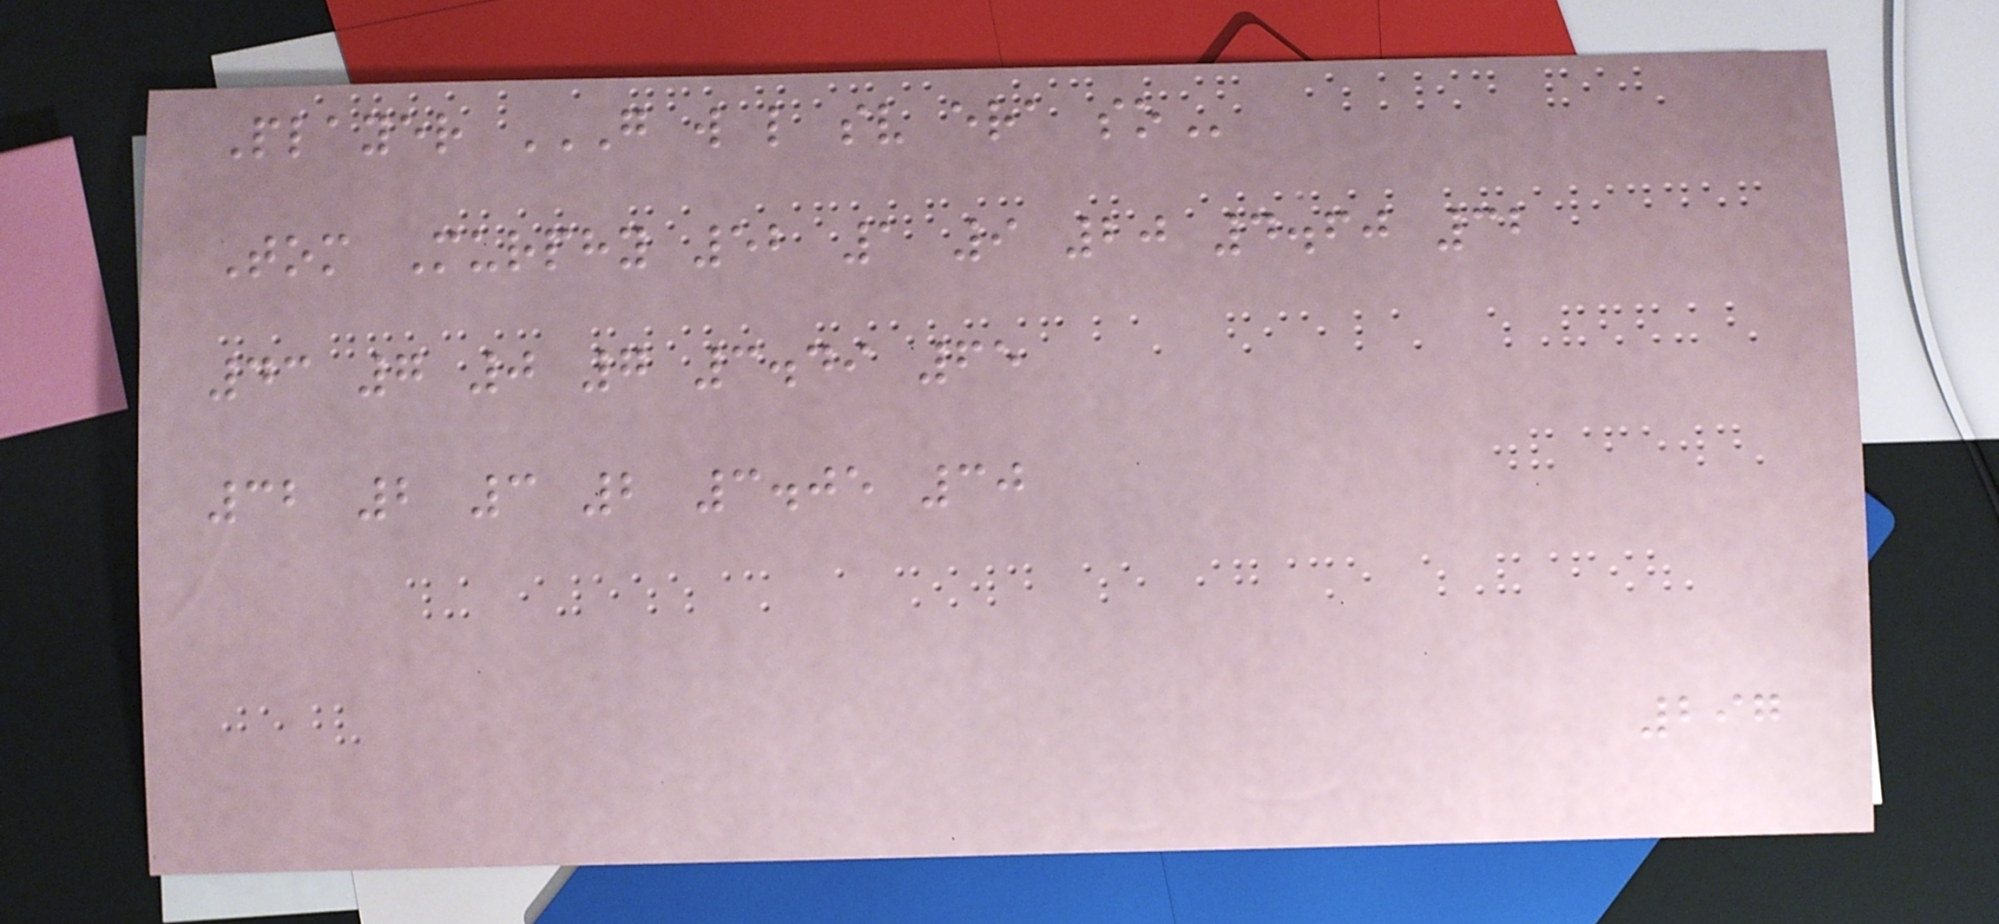Player G W L SV ERA SO
Tom Murphy 52 1 9 20 4.60 32
43 7 0 7 3.49 65
32 2 3 2 3.05 30
297
